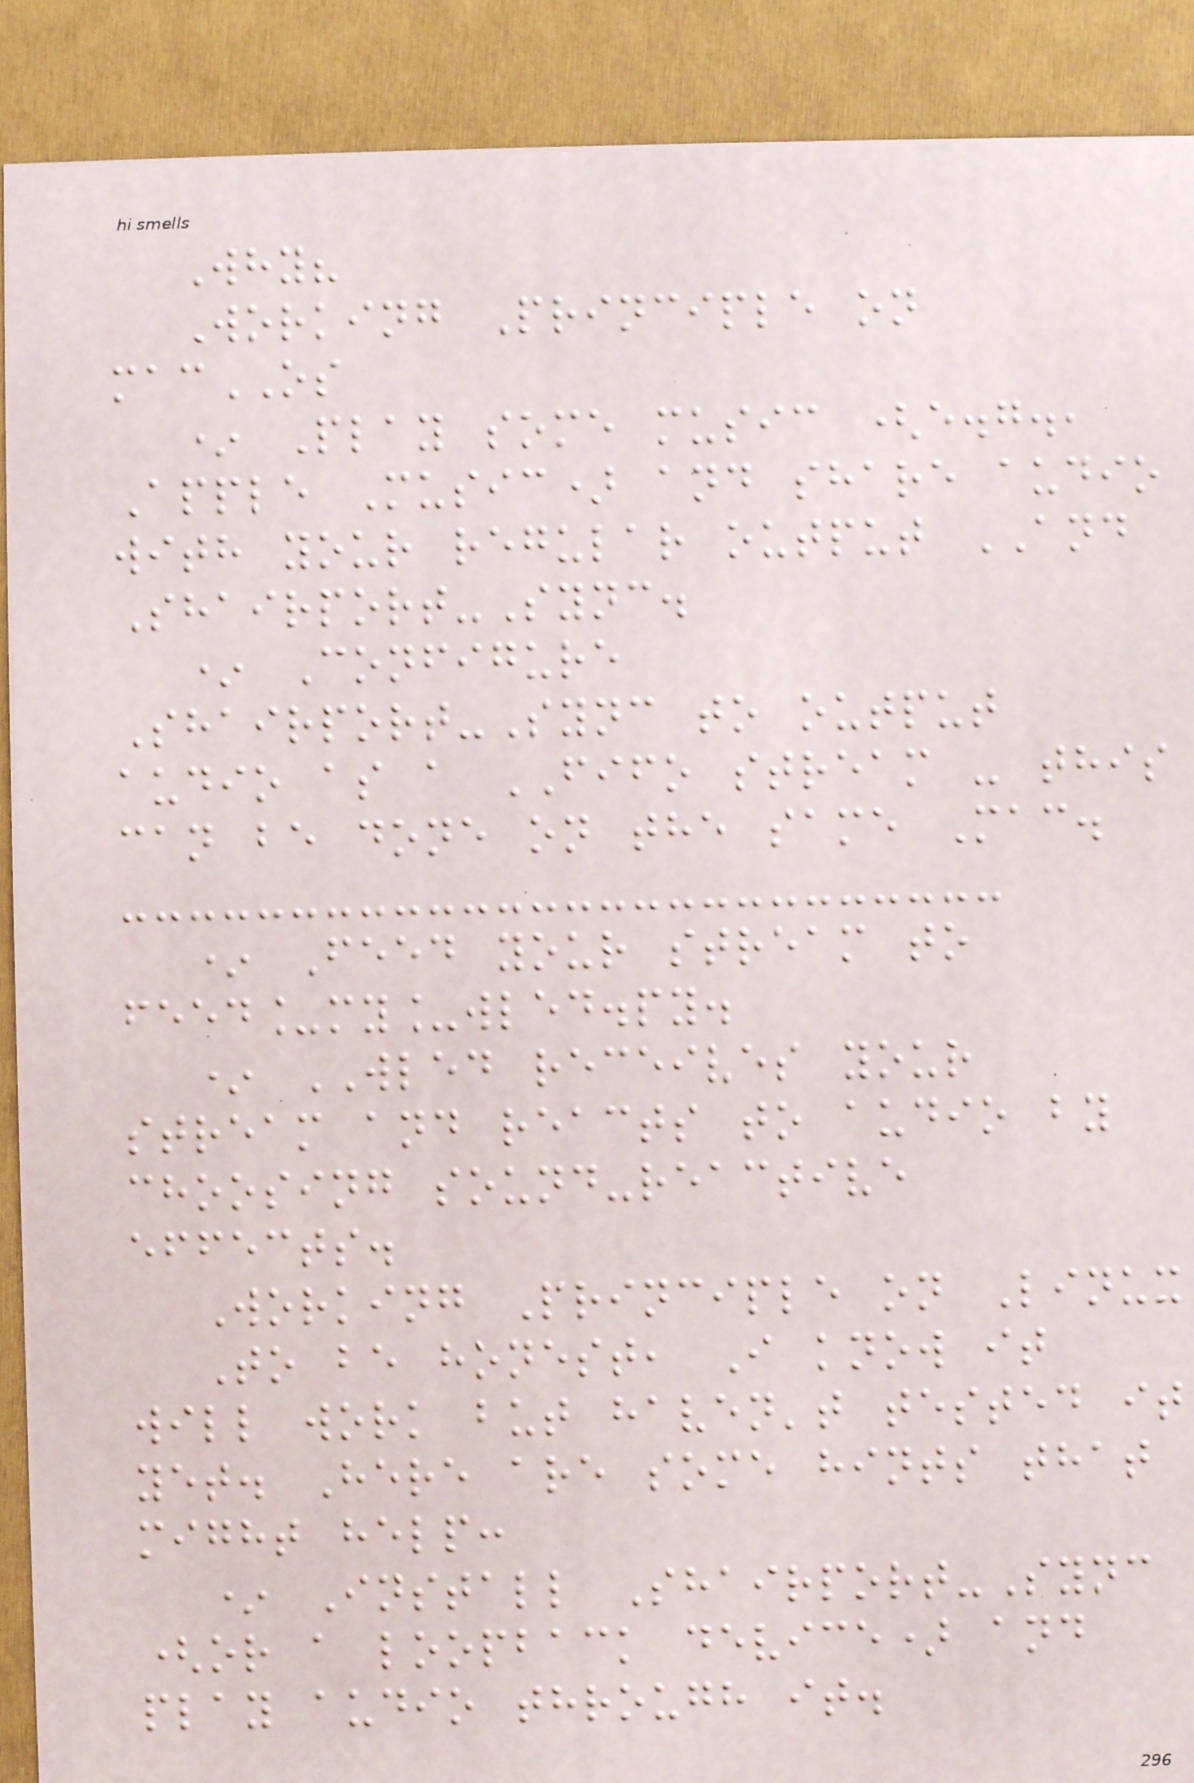Why?
Working Principle on
macOS
* Play some music (e.g.,
Apple Music) and share audio
with your regular output AND
Shairport-Sync.
* Configure
Shairport-Sync to output
audio as a FIFO stream - this
can be done on the same Mac.
* Feed your stream to
feed_my_wled.py.
* WLED receives your
stream and reacts to audio by
choosing sound-reactive
effects.
Working Principle on Linux
To be honest, I know it
will work but haven't tested it
yet. Here are some hints that
might help:
* Install Shairport-Sync
(or a loopback device) and
play audio through it.
